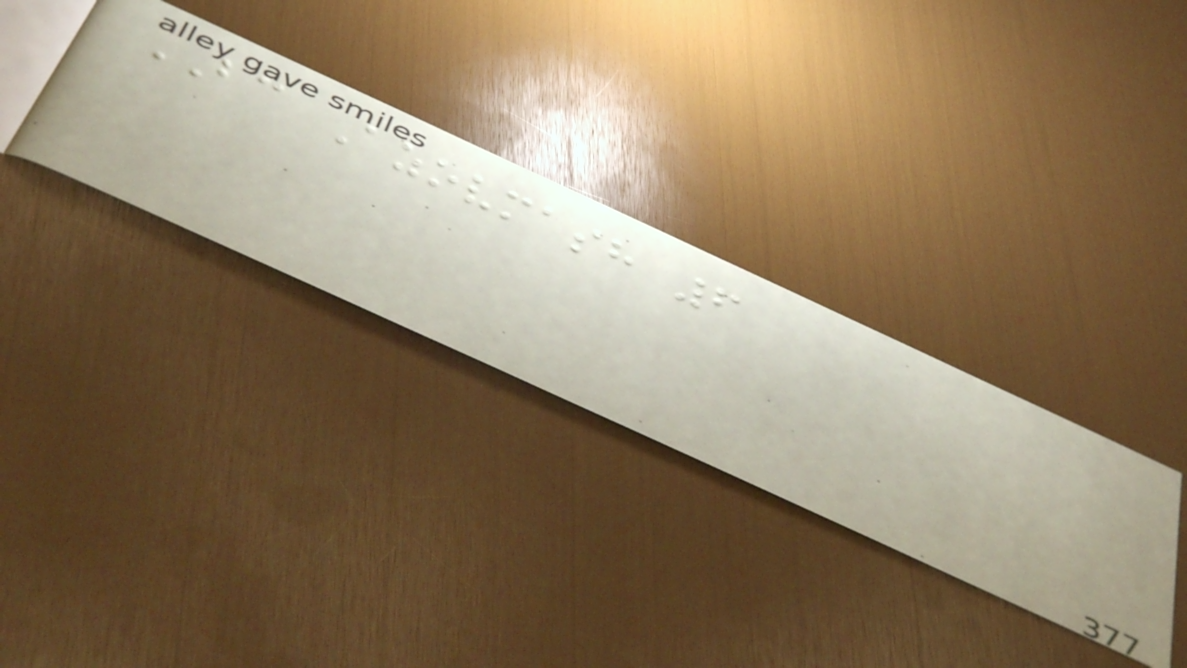BC Azovmash 6
